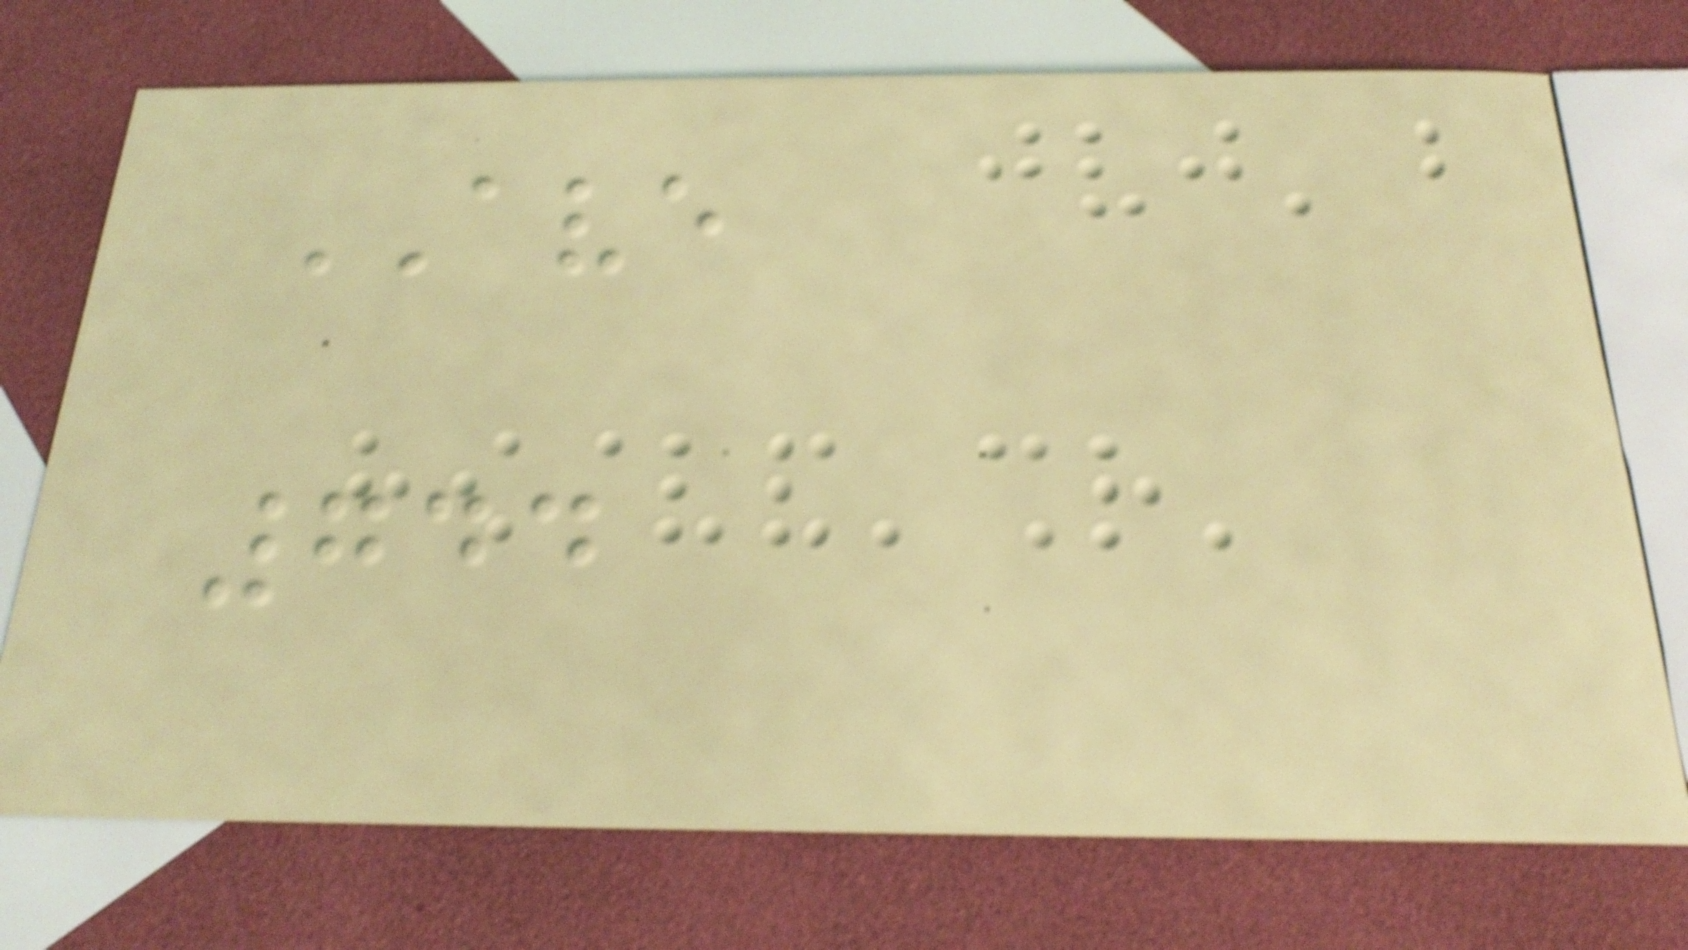AVE
744
